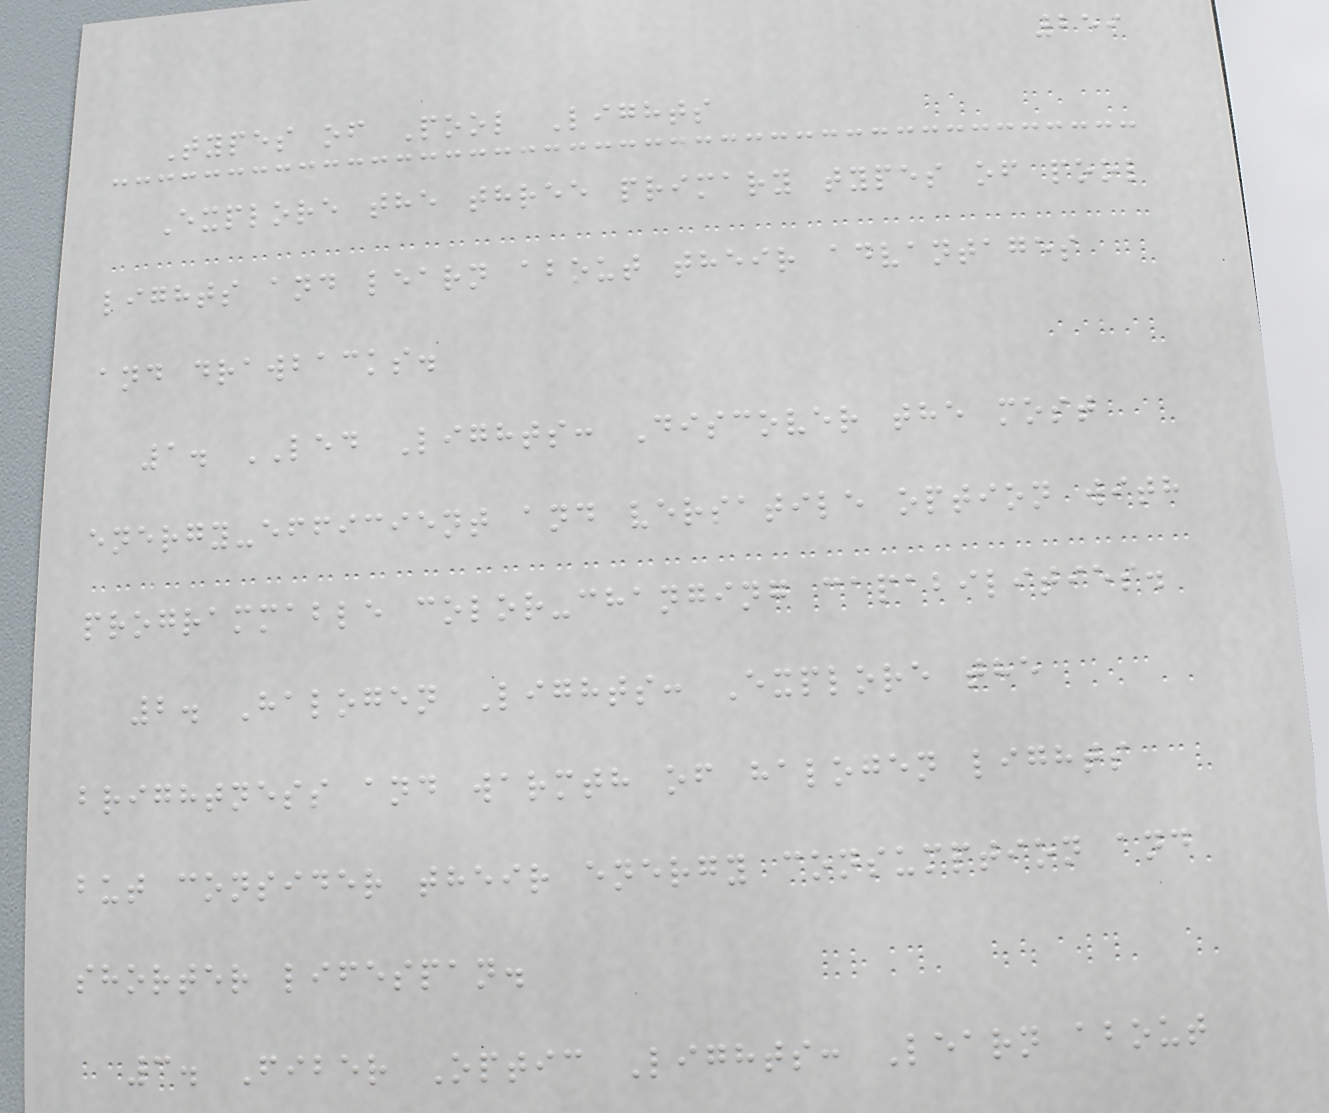259
Types of Pool Lights
Explore the three primary types of pool
lights and learn about their advantages
and drawbacks.
1. LED Lights: Discover the most
energy-efficient and versatile option with
programmable color-changing capabilities.
2. Halogen Lights: Explore the
brightness and warmth of halogen lights
but consider their energy consumption and
shorter lifespan.
3. Fiber Optic Lights: Learn about
